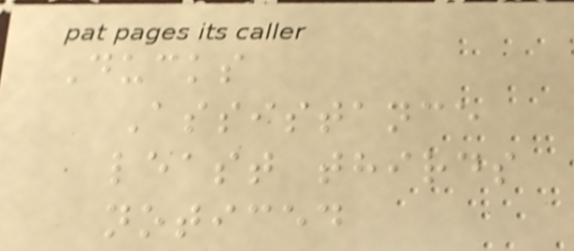Ducks
Assistance
least thirds
noticed
